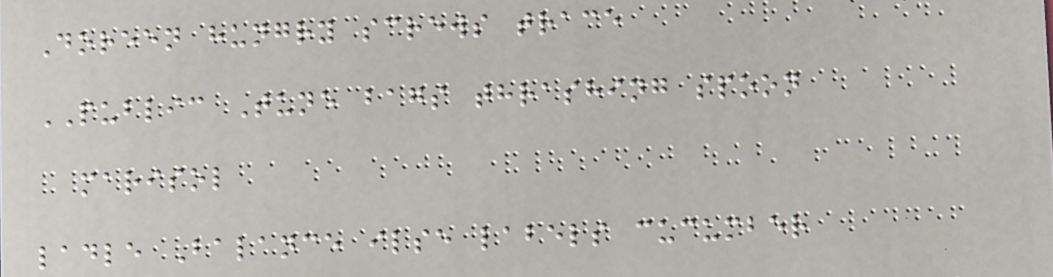Doreen hungry screws trace
PUBLIC Tune bags thrashing spoon
marisol
ladle Balance ilse labels cucumber
